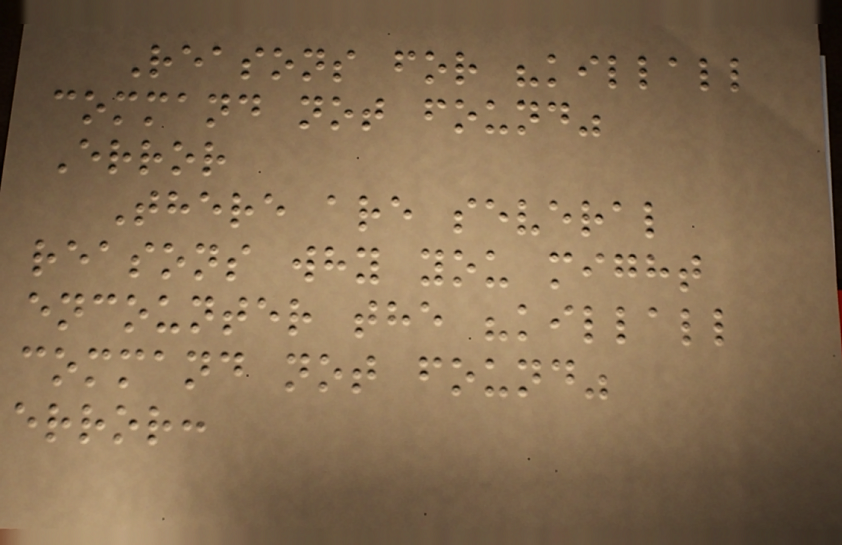Reasons for "killall
command not found"
Error
There are several
reasons why you might
encounter the "killall
command not found"
error:
